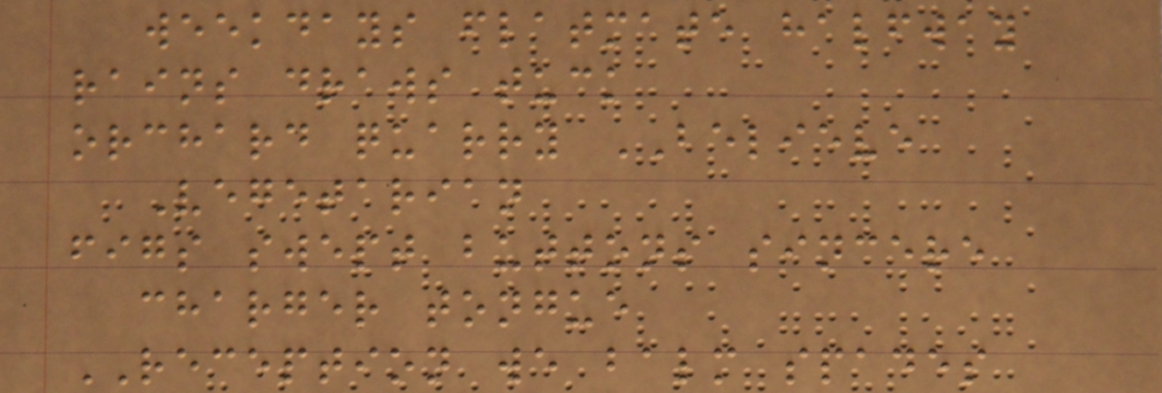weekdays flatmate halfway
rains draws tuck
orchard quarry BELIEVE
Vegetarian
figs swept buttons sincere
charger tongue
RECEPTION we balm spades
